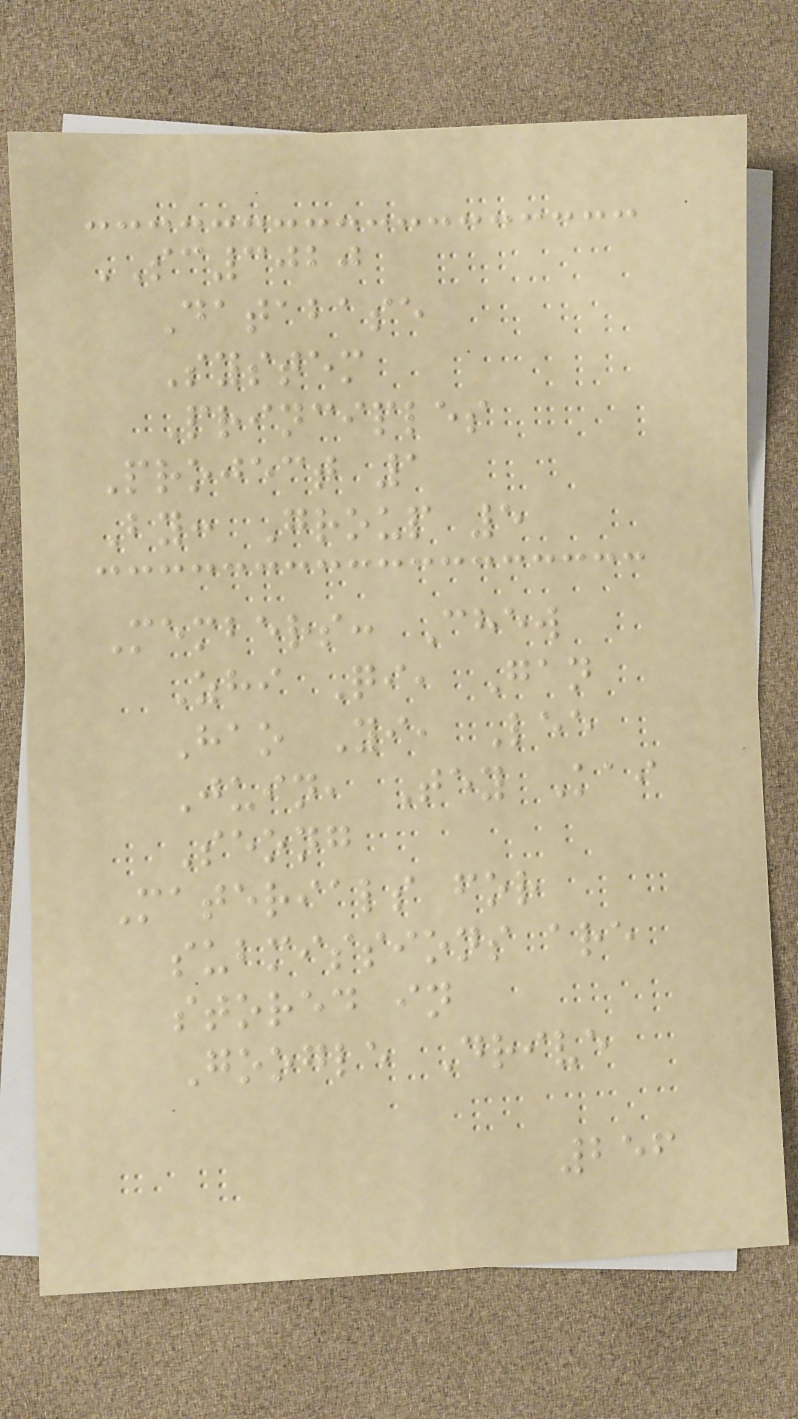SC3020
Database
System
Principles
Project 1
By: Group 5
Members: Chew
Zhi Qi, Gan
Hao Yi, Lee
Juin, Tey Kai
Seong
Materials for
submissions are
stored in
Google Drive
256
